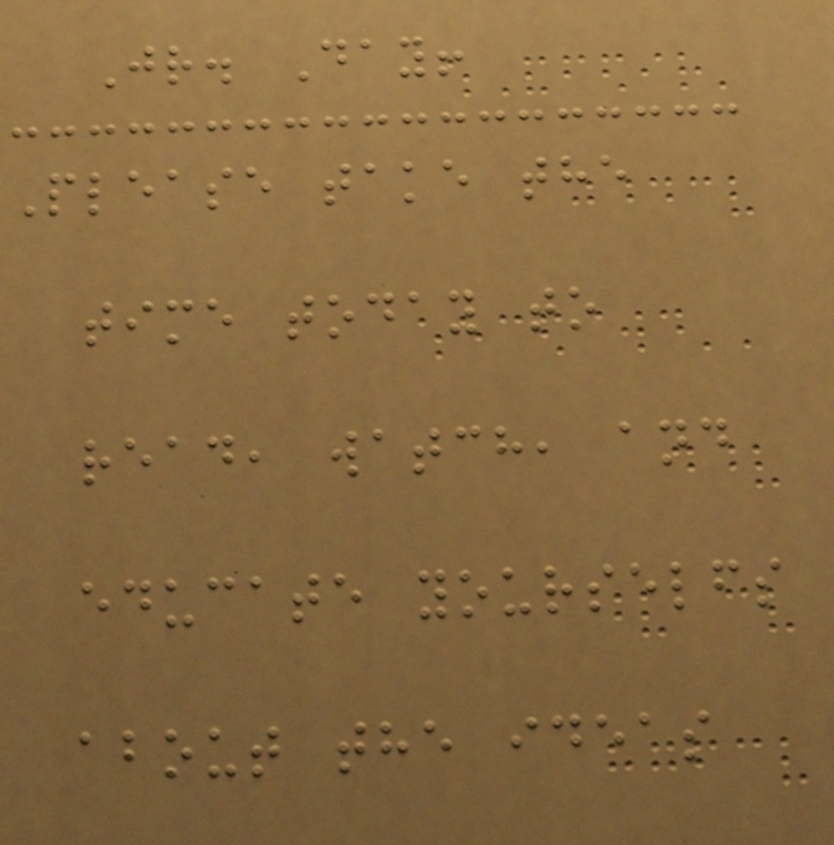Jr. Day!
Please take the
time today to
read, watch, and
educate yourselfs
about the ideas
